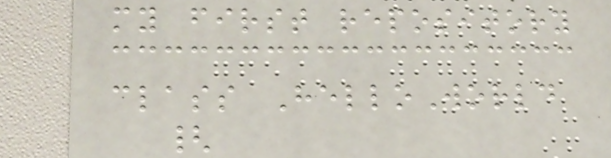my first repository
class HelloWorld
{
